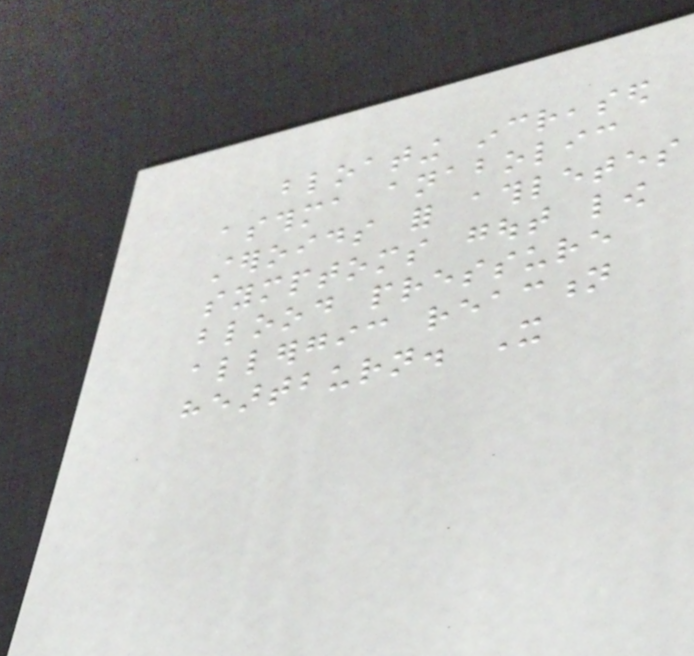bloating increased
asthma anabolic
steroids for athletes
symptoms gout low
blood pressure
allergic reaction
heartburn. It
